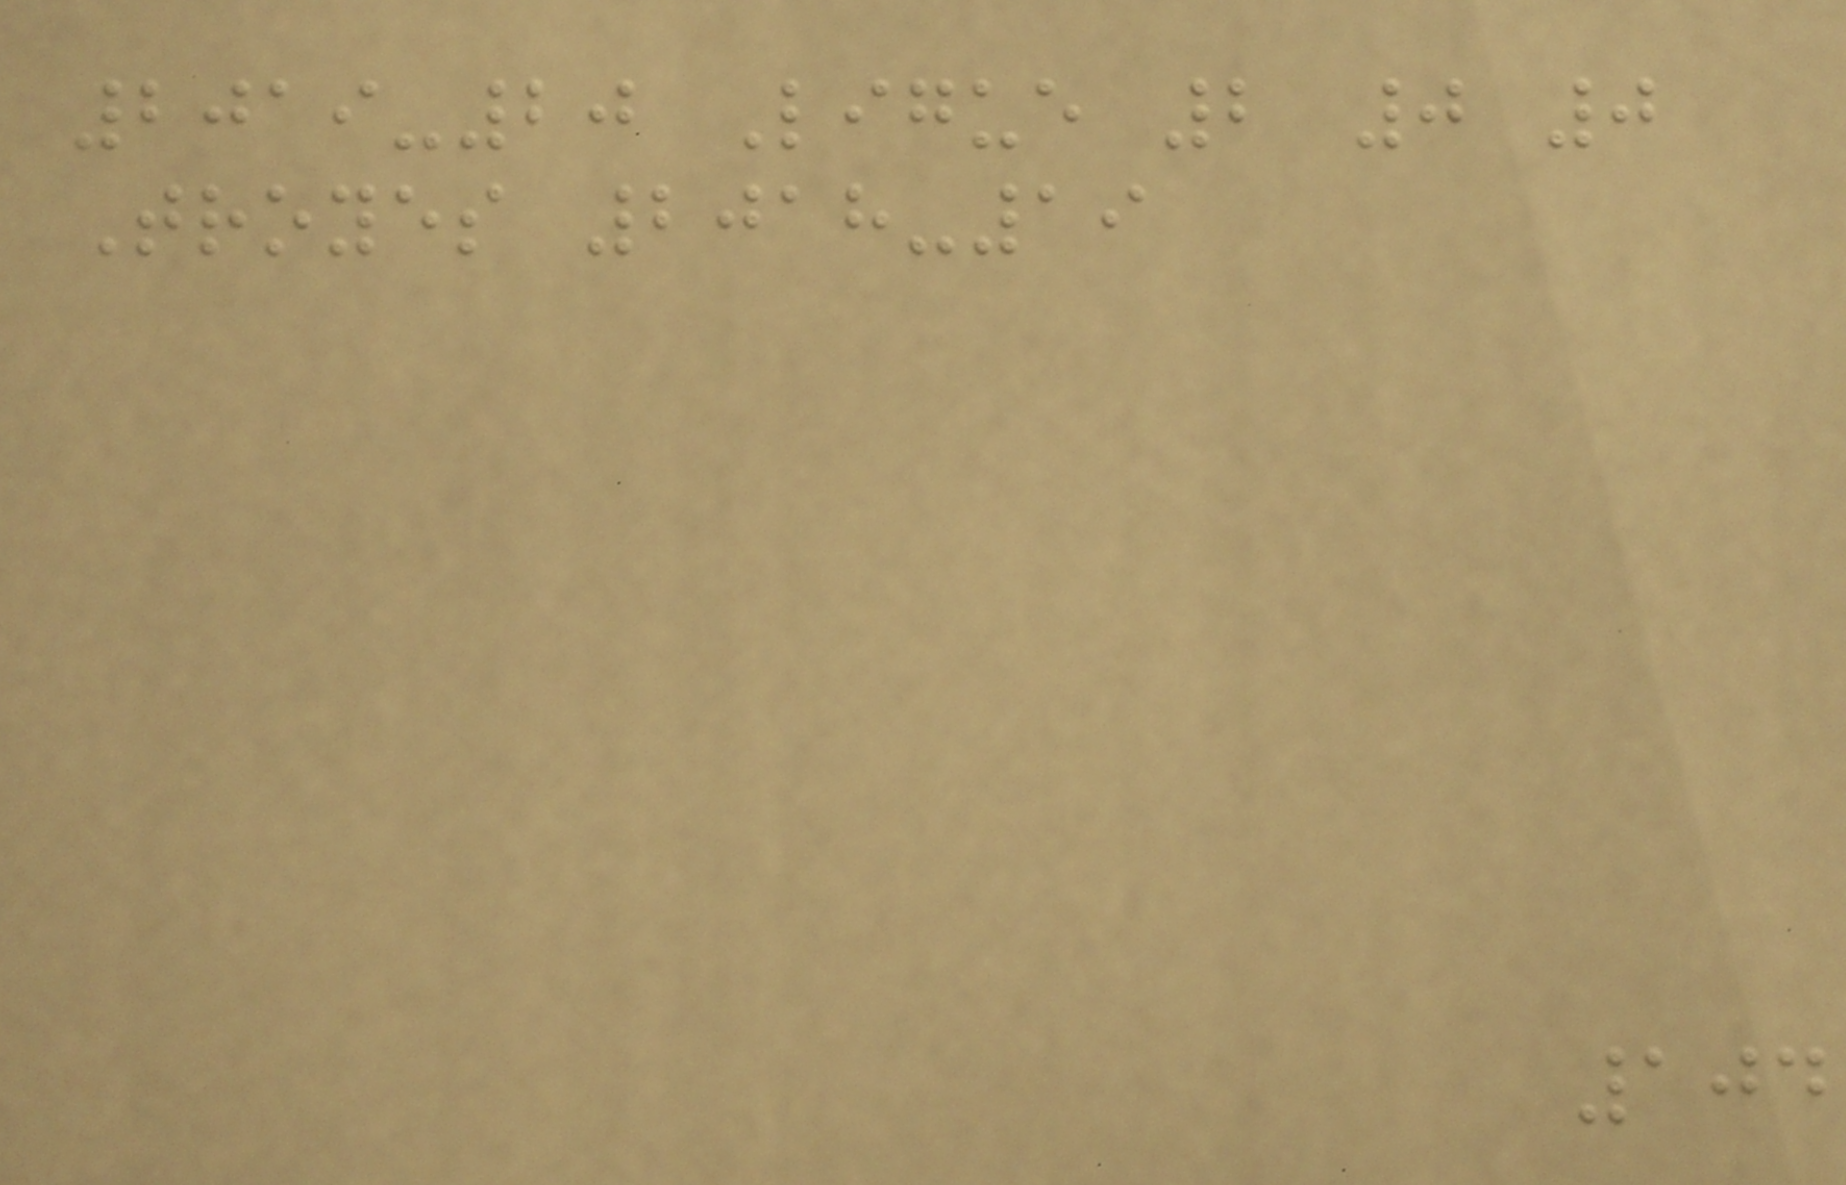2019-20 Ligue 2 0 0
Troyes 2018-19
104
